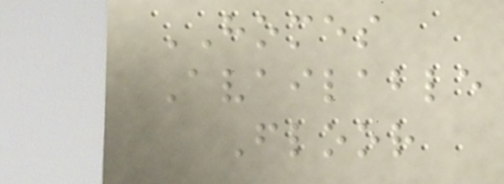HOMES
Available
Floor
